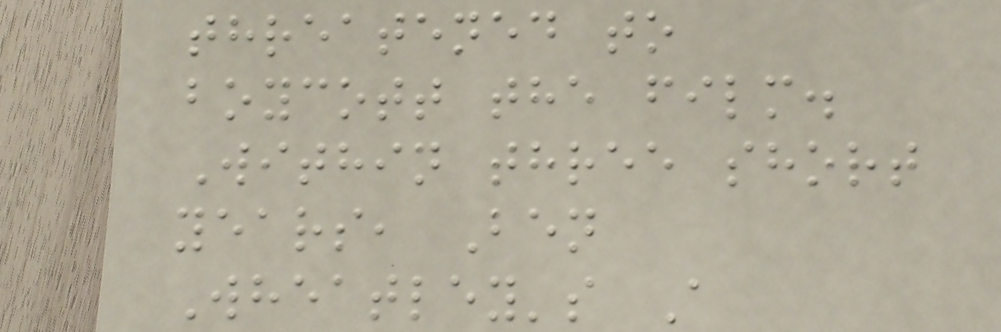threatened to
boycott the film.
Within three short
years, Ben
Wheatley's A
